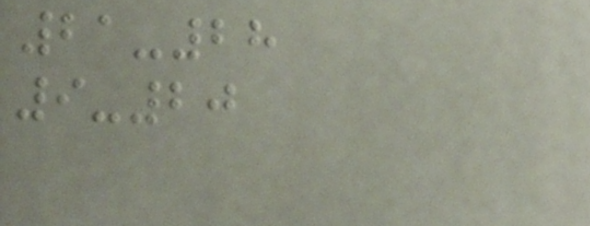21-28
9-20
